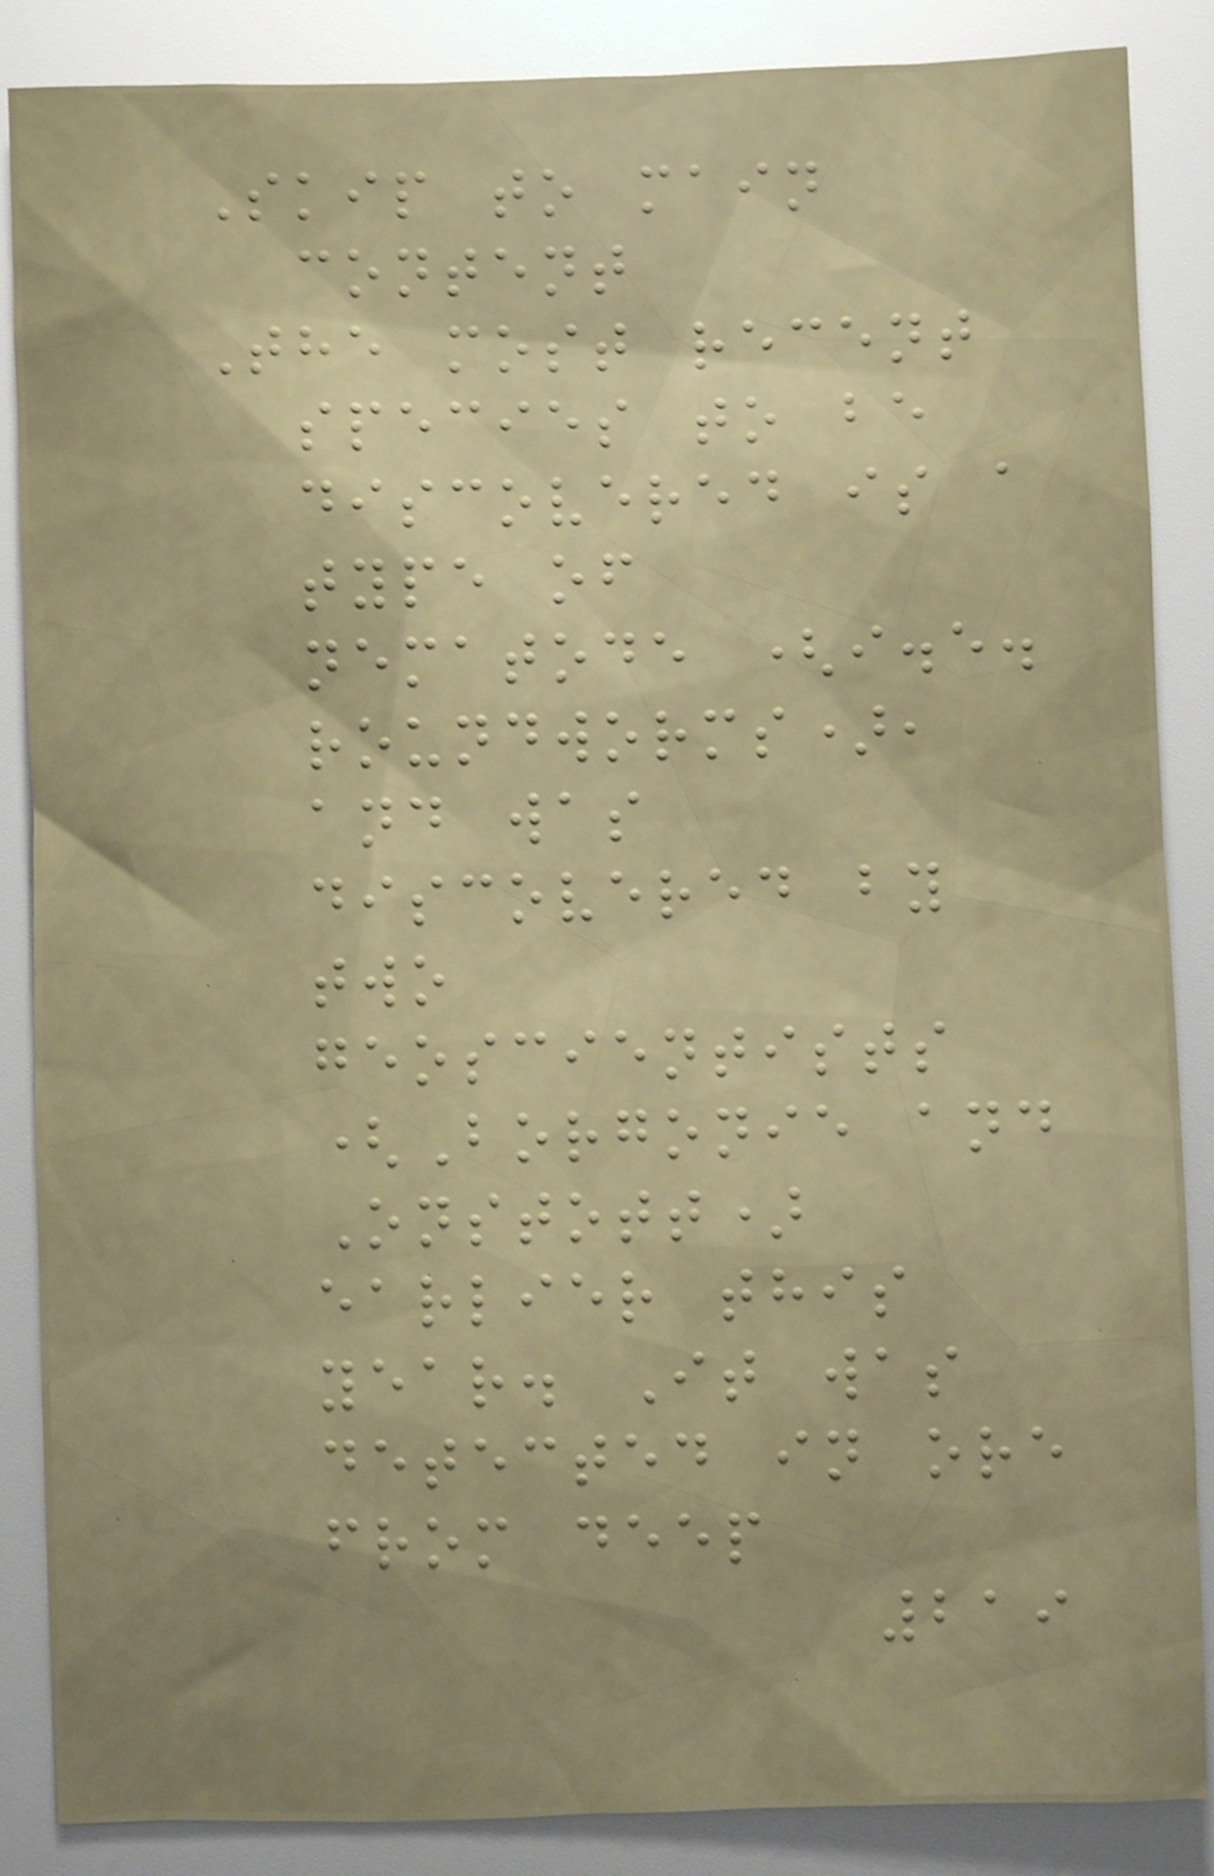Skip to main
content
The most recent
species to be
discovered is a
type of
nematode (i.e.
roundworms),
and was
discovered by
two
geoscientists
(Borgonie and
Onstott)
earlier this
year. It was
detected in ore
from deep
219
